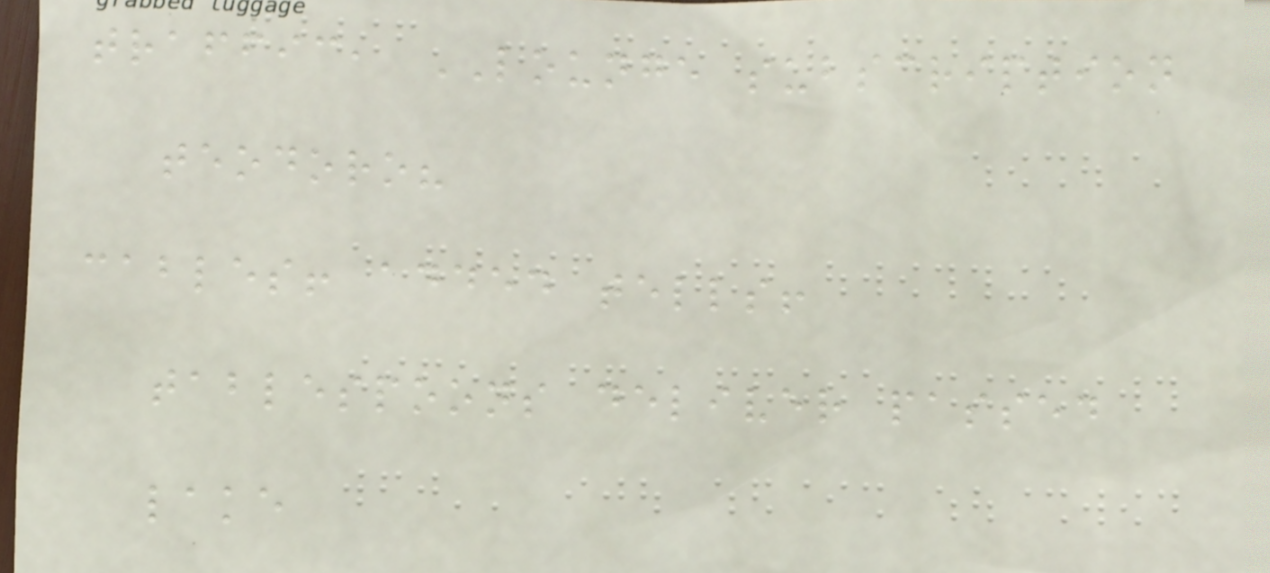traffic, LOUNGE subscription
teodoro?
cables! added tells!
tablespoons deliver passed
lake
